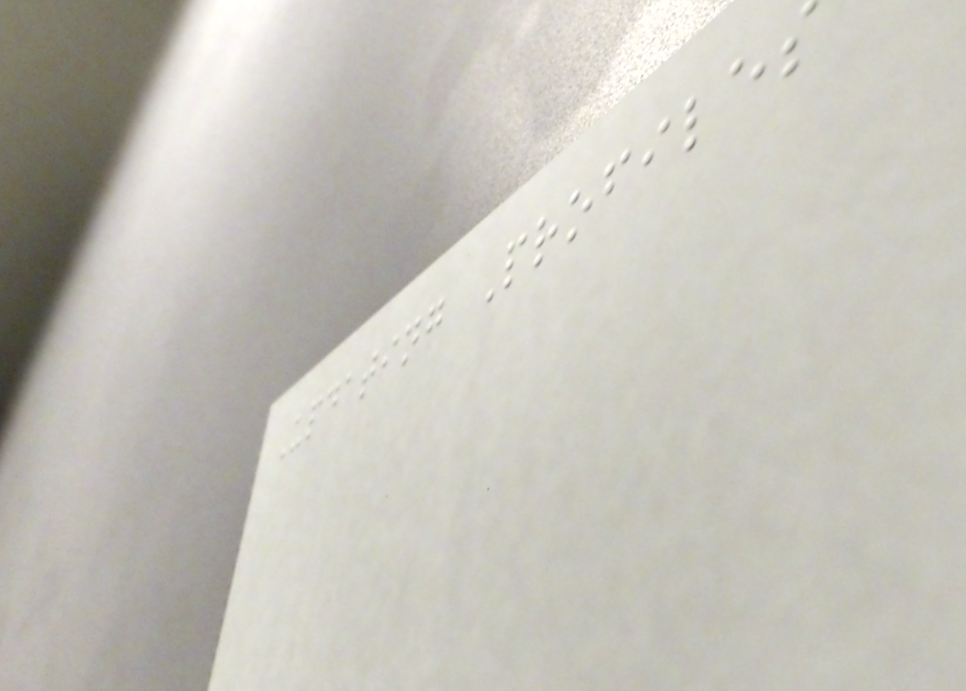Updating Profiles
